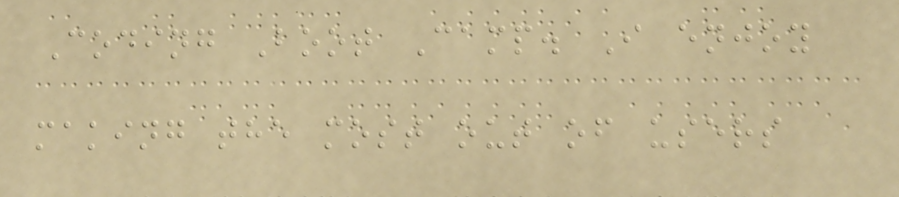Coding Boot Camp. I enjoy
making the most out of users
